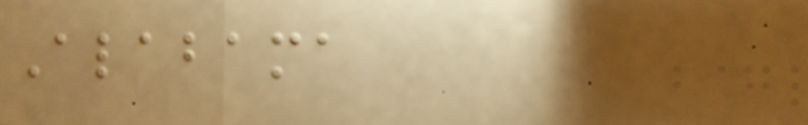Alabama
